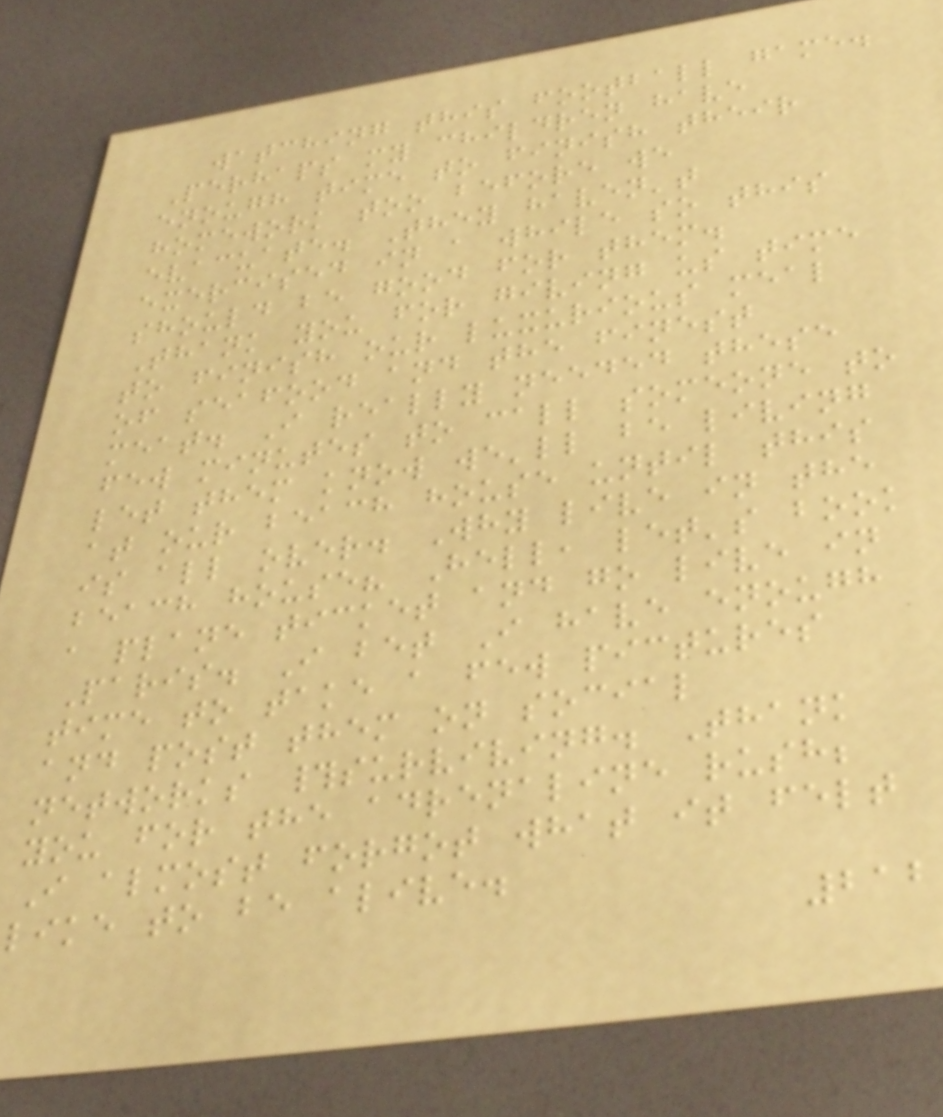watching this football game.
Perhaps my children have
enough time to finish their
homework too before we
evacuate. They haven't
exercised in a while so this
should be good for them.
Thank you for giving us time
to finish our luxurious meal
of seafood and the finest
meat. I really needed these
few minutes to call someone to
let them know we'll be living
at our beach house until this
is all over. Why live in the
beach house? Hell, let's book
a plane ticket and go live in
Paris. I bet I have enough
time to take a few pictures
and post them on social
networks #surviving. Thank
you for the adrenaline rush;
I almost forgot what it felt
like to be alive.
212
